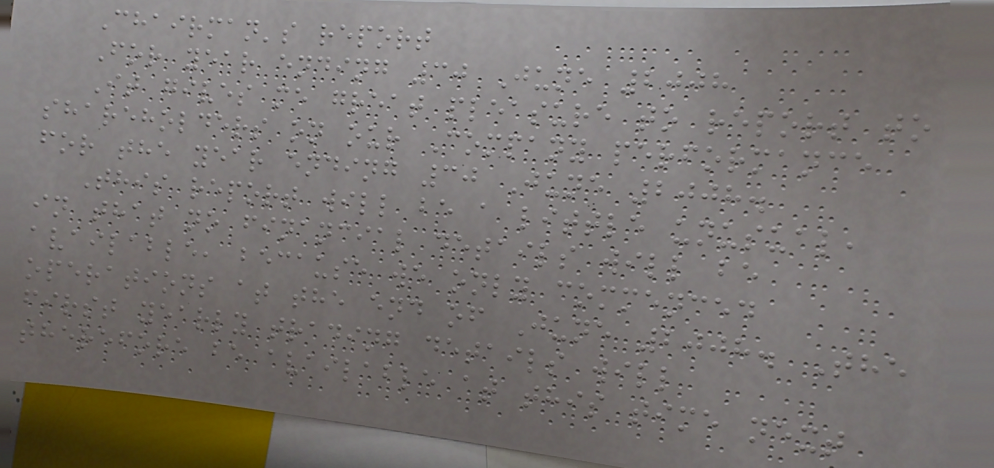Chairman's report
For year ending 30 June 2008
It gives me great pleasure to report to
shareholders on our Company performance
for the year ending 30 June 2008.
This report will be a little unusual,
in that no financial details will be
available, because we only commenced
operations at the end of June 2008. The
first yearly trading details will
therefore be available at this time next
